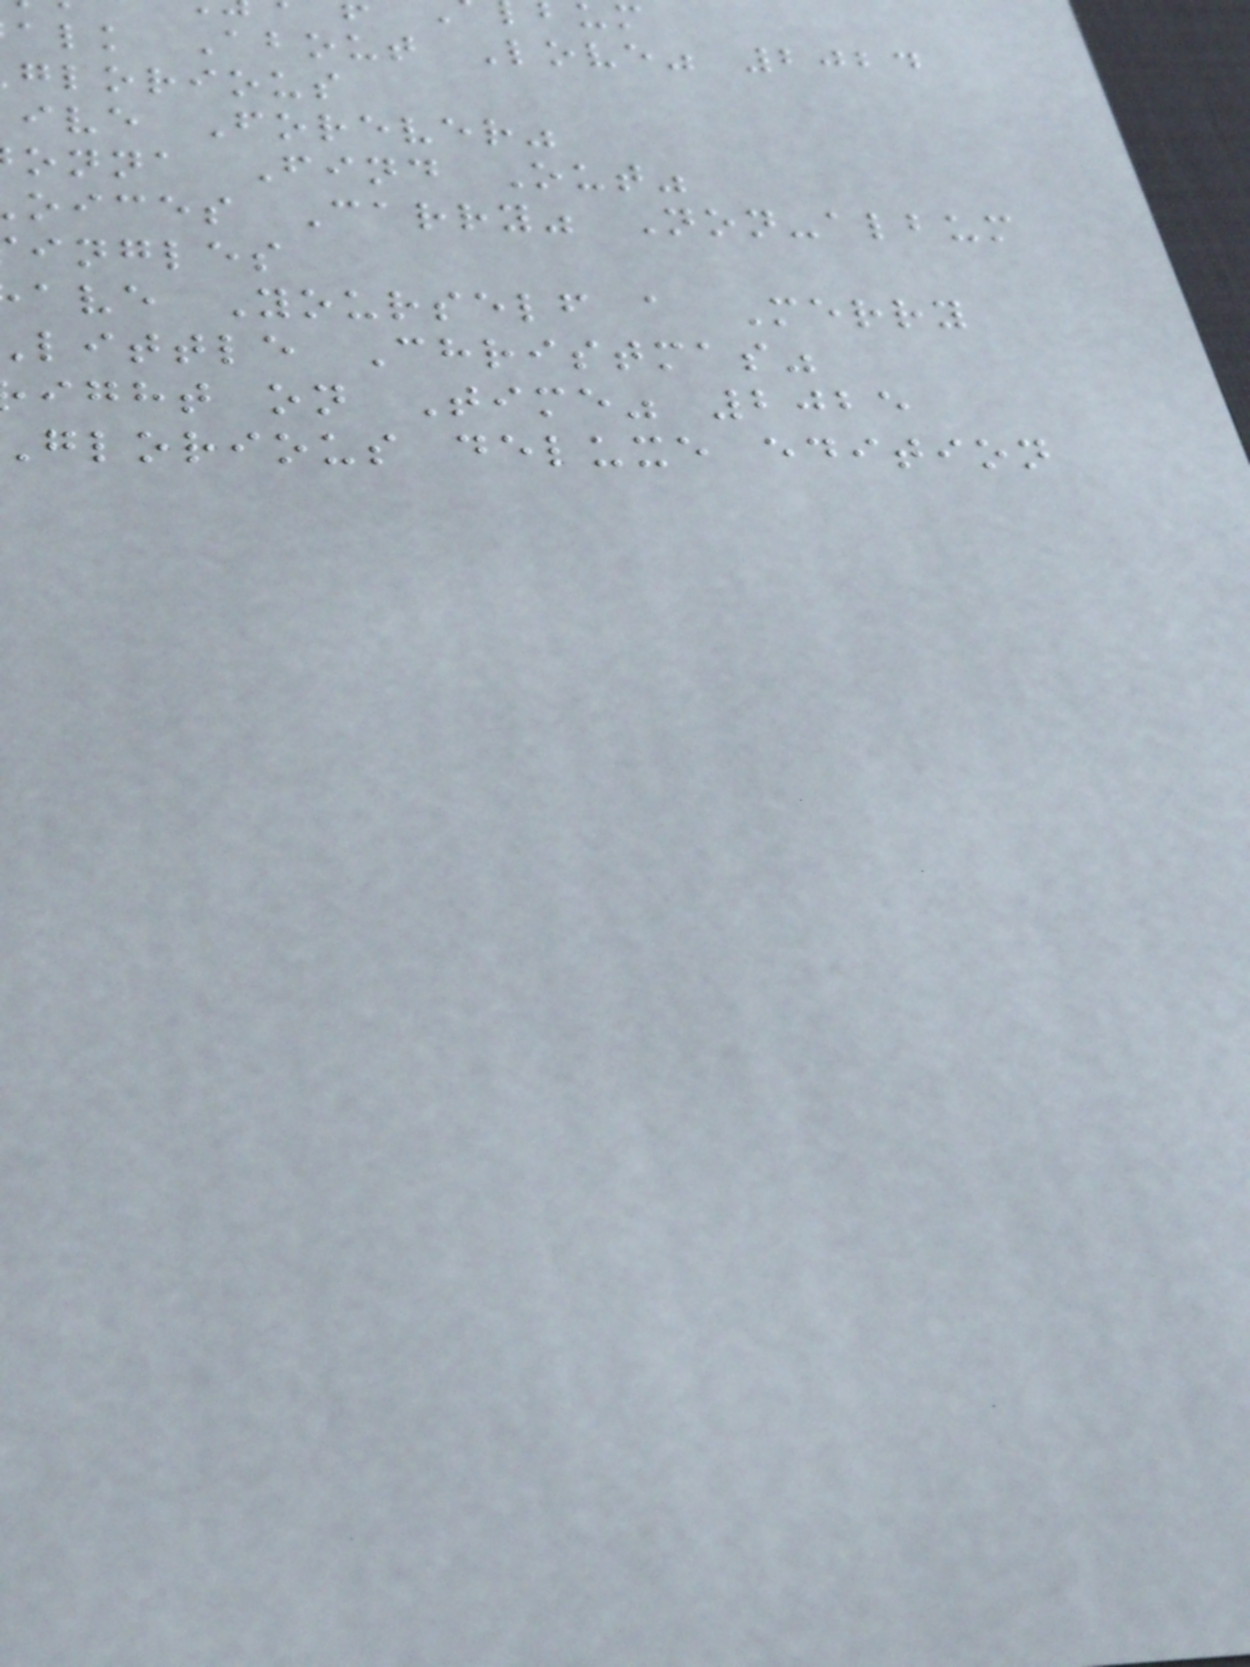alk About Love" 2024
glorious
ive Forever"
onna Find Out"
oices Carry" Non-album
ingles
ave Yourself a Merry
little Christmas"
ight on Time" 2025
glorious deluxe edition
